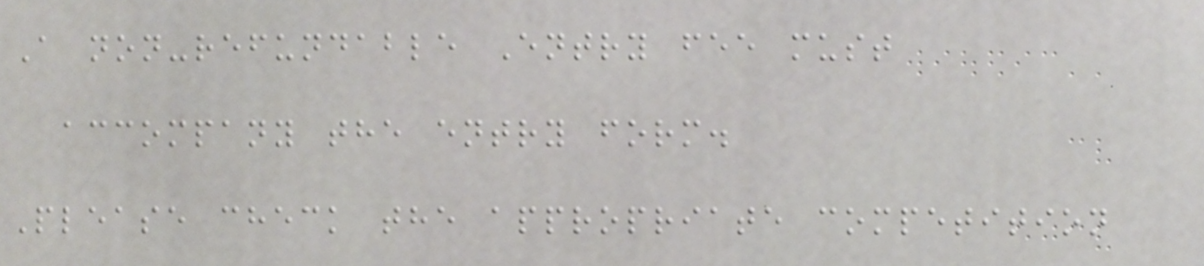A non-refundable Entry fee must
accompany the entry form.
Please check the appropriate competition
